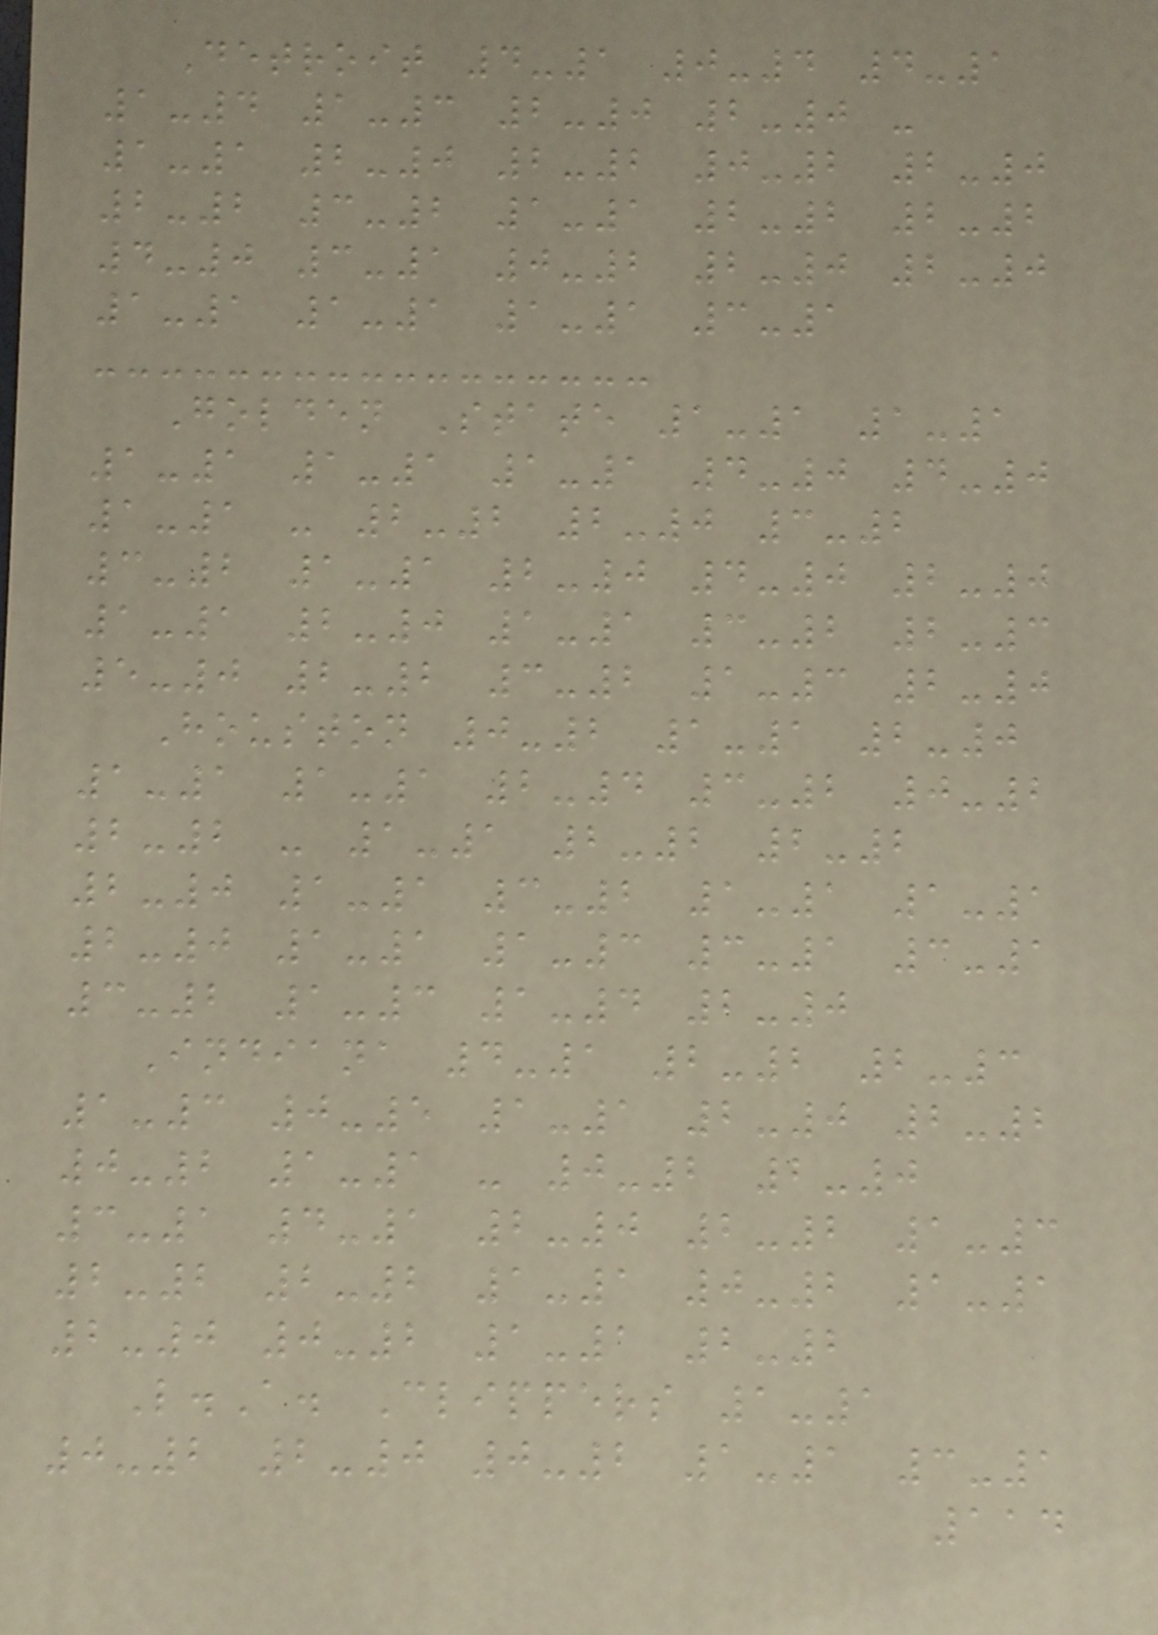Detroit 4-1 0-4 4-1
1-4 1-3 2-0 2-0 -
1-1 2-0 2-2 0-2 2-0
2-2 3-2 1-1 2-2 2-2
4-0 3-1 0-2 2-0 2-0
1-1 1-1 1-1 3-1
Golden State 1-1 1-1
1-1 1-1 1-1 4-0 4-0
1-1 - 2-2 2-0 3-2
3-2 1-1 2-0 4-0 2-0
1-1 2-0 1-1 3-2 2-3
5-0 2-2 3-2 1-3 2-0
Houston 0-2 1-1 2-0
1-1 1-1 2-4 3-2 0-2
2-2 - 1-1 2-2 2-2
2-0 1-1 3-2 1-1 1-1
2-0 1-1 1-3 3-1 3-1
3-2 1-3 1-4 2-0
Indiana 4-1 2-2 2-3
1-3 0-5 1-1 2-0 2-2
0-2 1-1 - 0-2 2-0
3-1 4-1 2-0 2-2 1-3
2-2 2-2 1-1 0-2 1-1
2-0 0-2 1-1 2-2
L.A. Clippers 1-1
0-2 2-0 0-2 1-1 3-1
114
